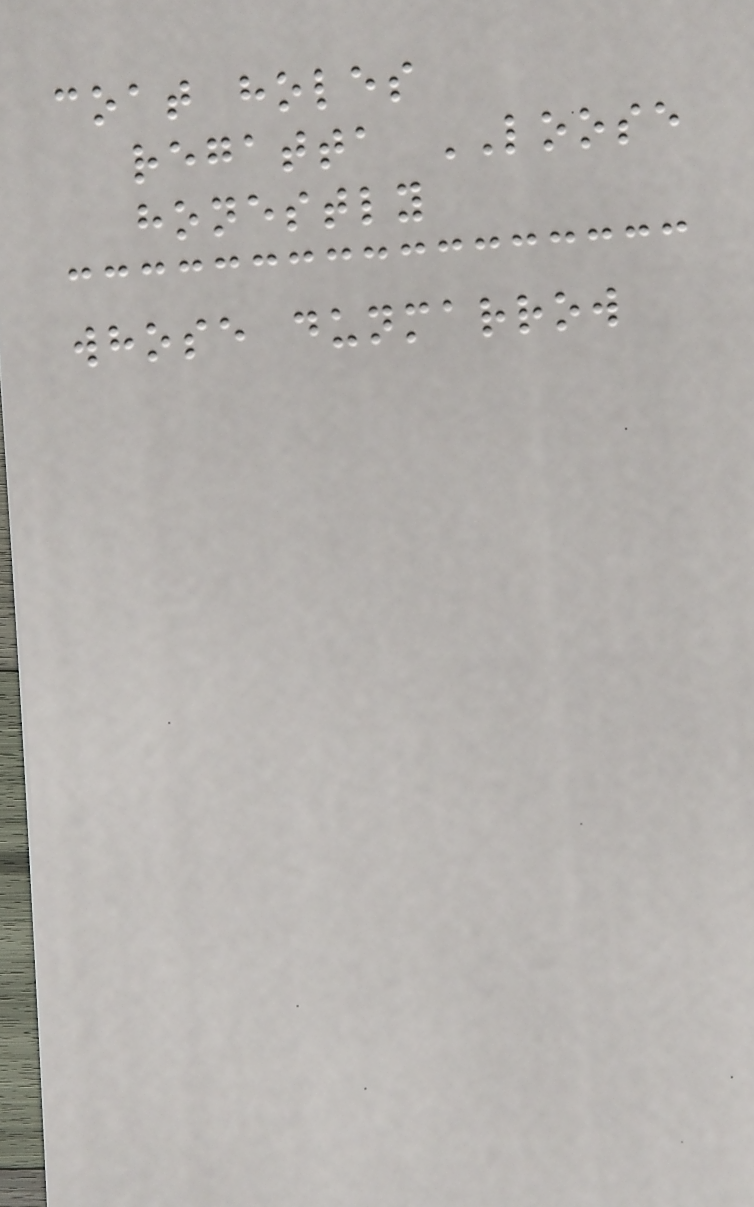coat holes
regatta LOOSE
honestly
whose dunmarrow
